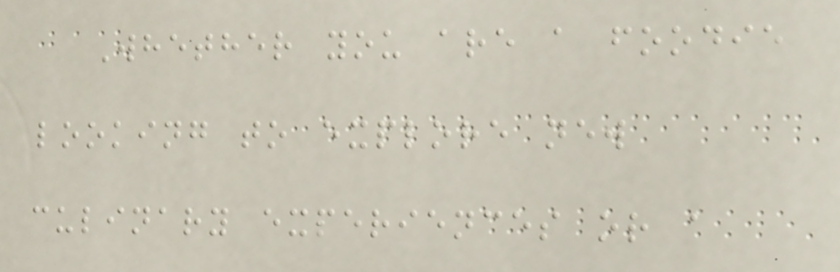Whether you are a foodie
looking to explore new
culinary experiences or a
